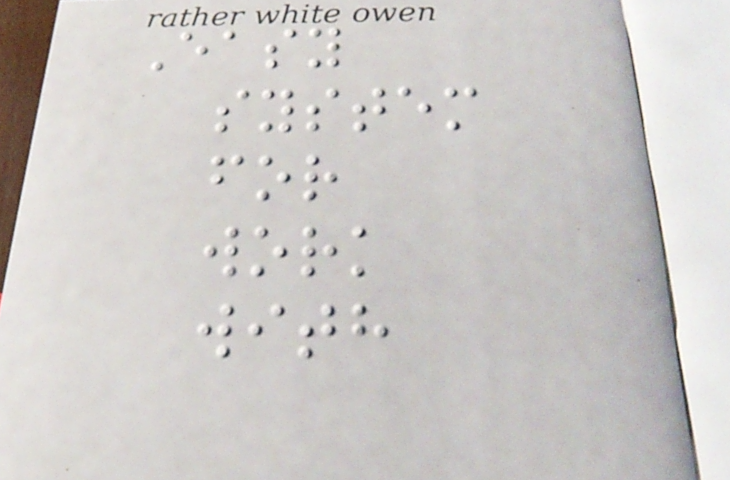Easy
system
for
work
with
